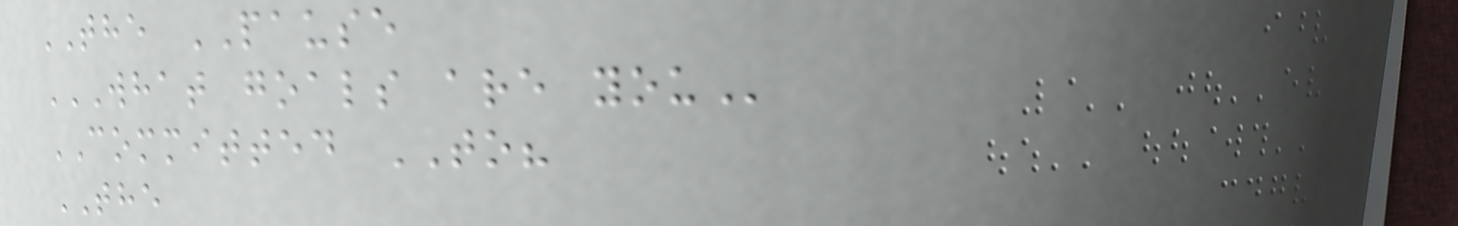THE PAUSE
WHAT GOALS ARE YOU
COMMITTED TO?
THE
